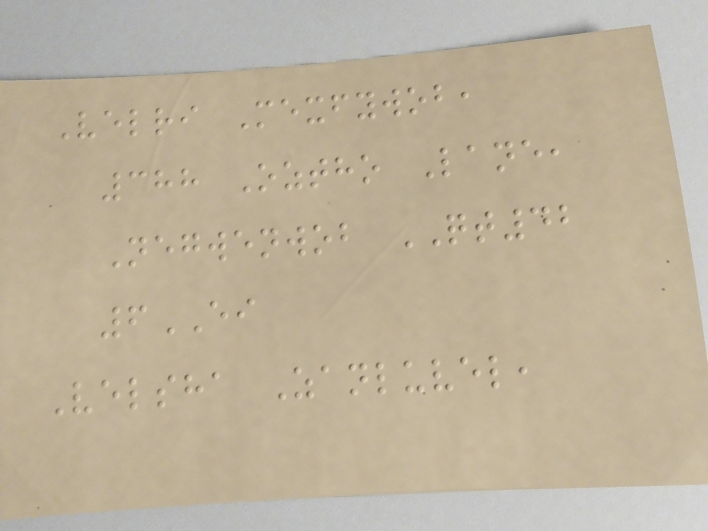Velri Mexfywob,
388 Oztho Lane,
Negwenwob QT42
6EI
Velsha Zanluvel,
